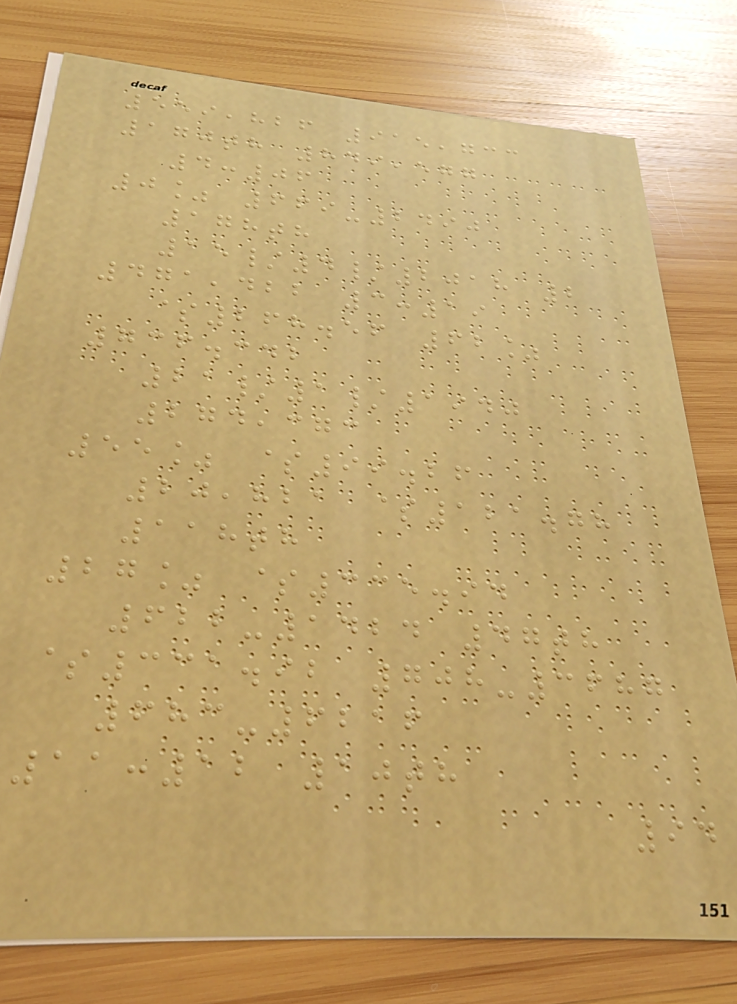559,826 915,733
170th 849,577
4:06
0% 669-2490
178th
15/4/2018 2
471,422 3:19
$268.56 62%
736.342
21/1/1940
274,373
55% $99.26
20,821 $121.78
118th
27% $335.94
622-1424 47th
$331.92 708-3687
683-6216
11:12 10th
94
